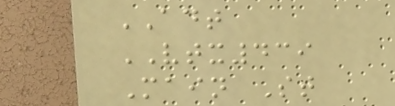ADT
VTX439
Main St
